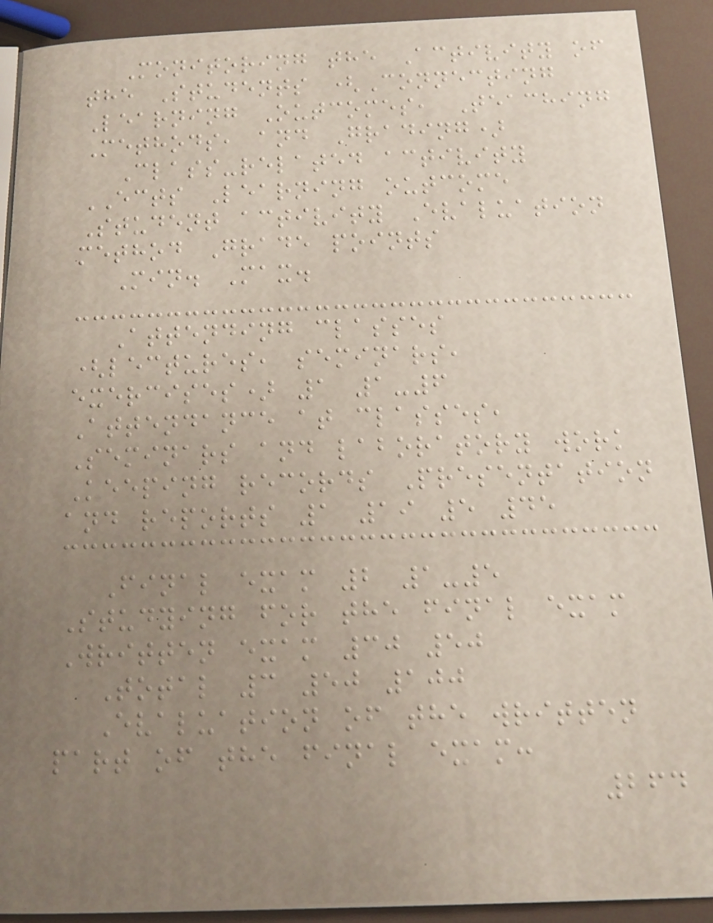Monitoring the Activity of
the Students (Connecting
Learning Outcomes, Teaching
Methods, and Grading)
Class-related activity
ECTS Learning outcome
Student activity Evaluation
method Grade points
Min. Max.
Attending classes
(lectures, seminars,
exercises) 1 1-6
Attendance at classes,
Seminars and laboratory work
Keeping records Presentation
and reports 1 19 5 45
Final exam 2 1-5
Studying for the final exam
Written exam 30 50
Total 3 50 100
Evaluation of the written
part of the final exam:
264
